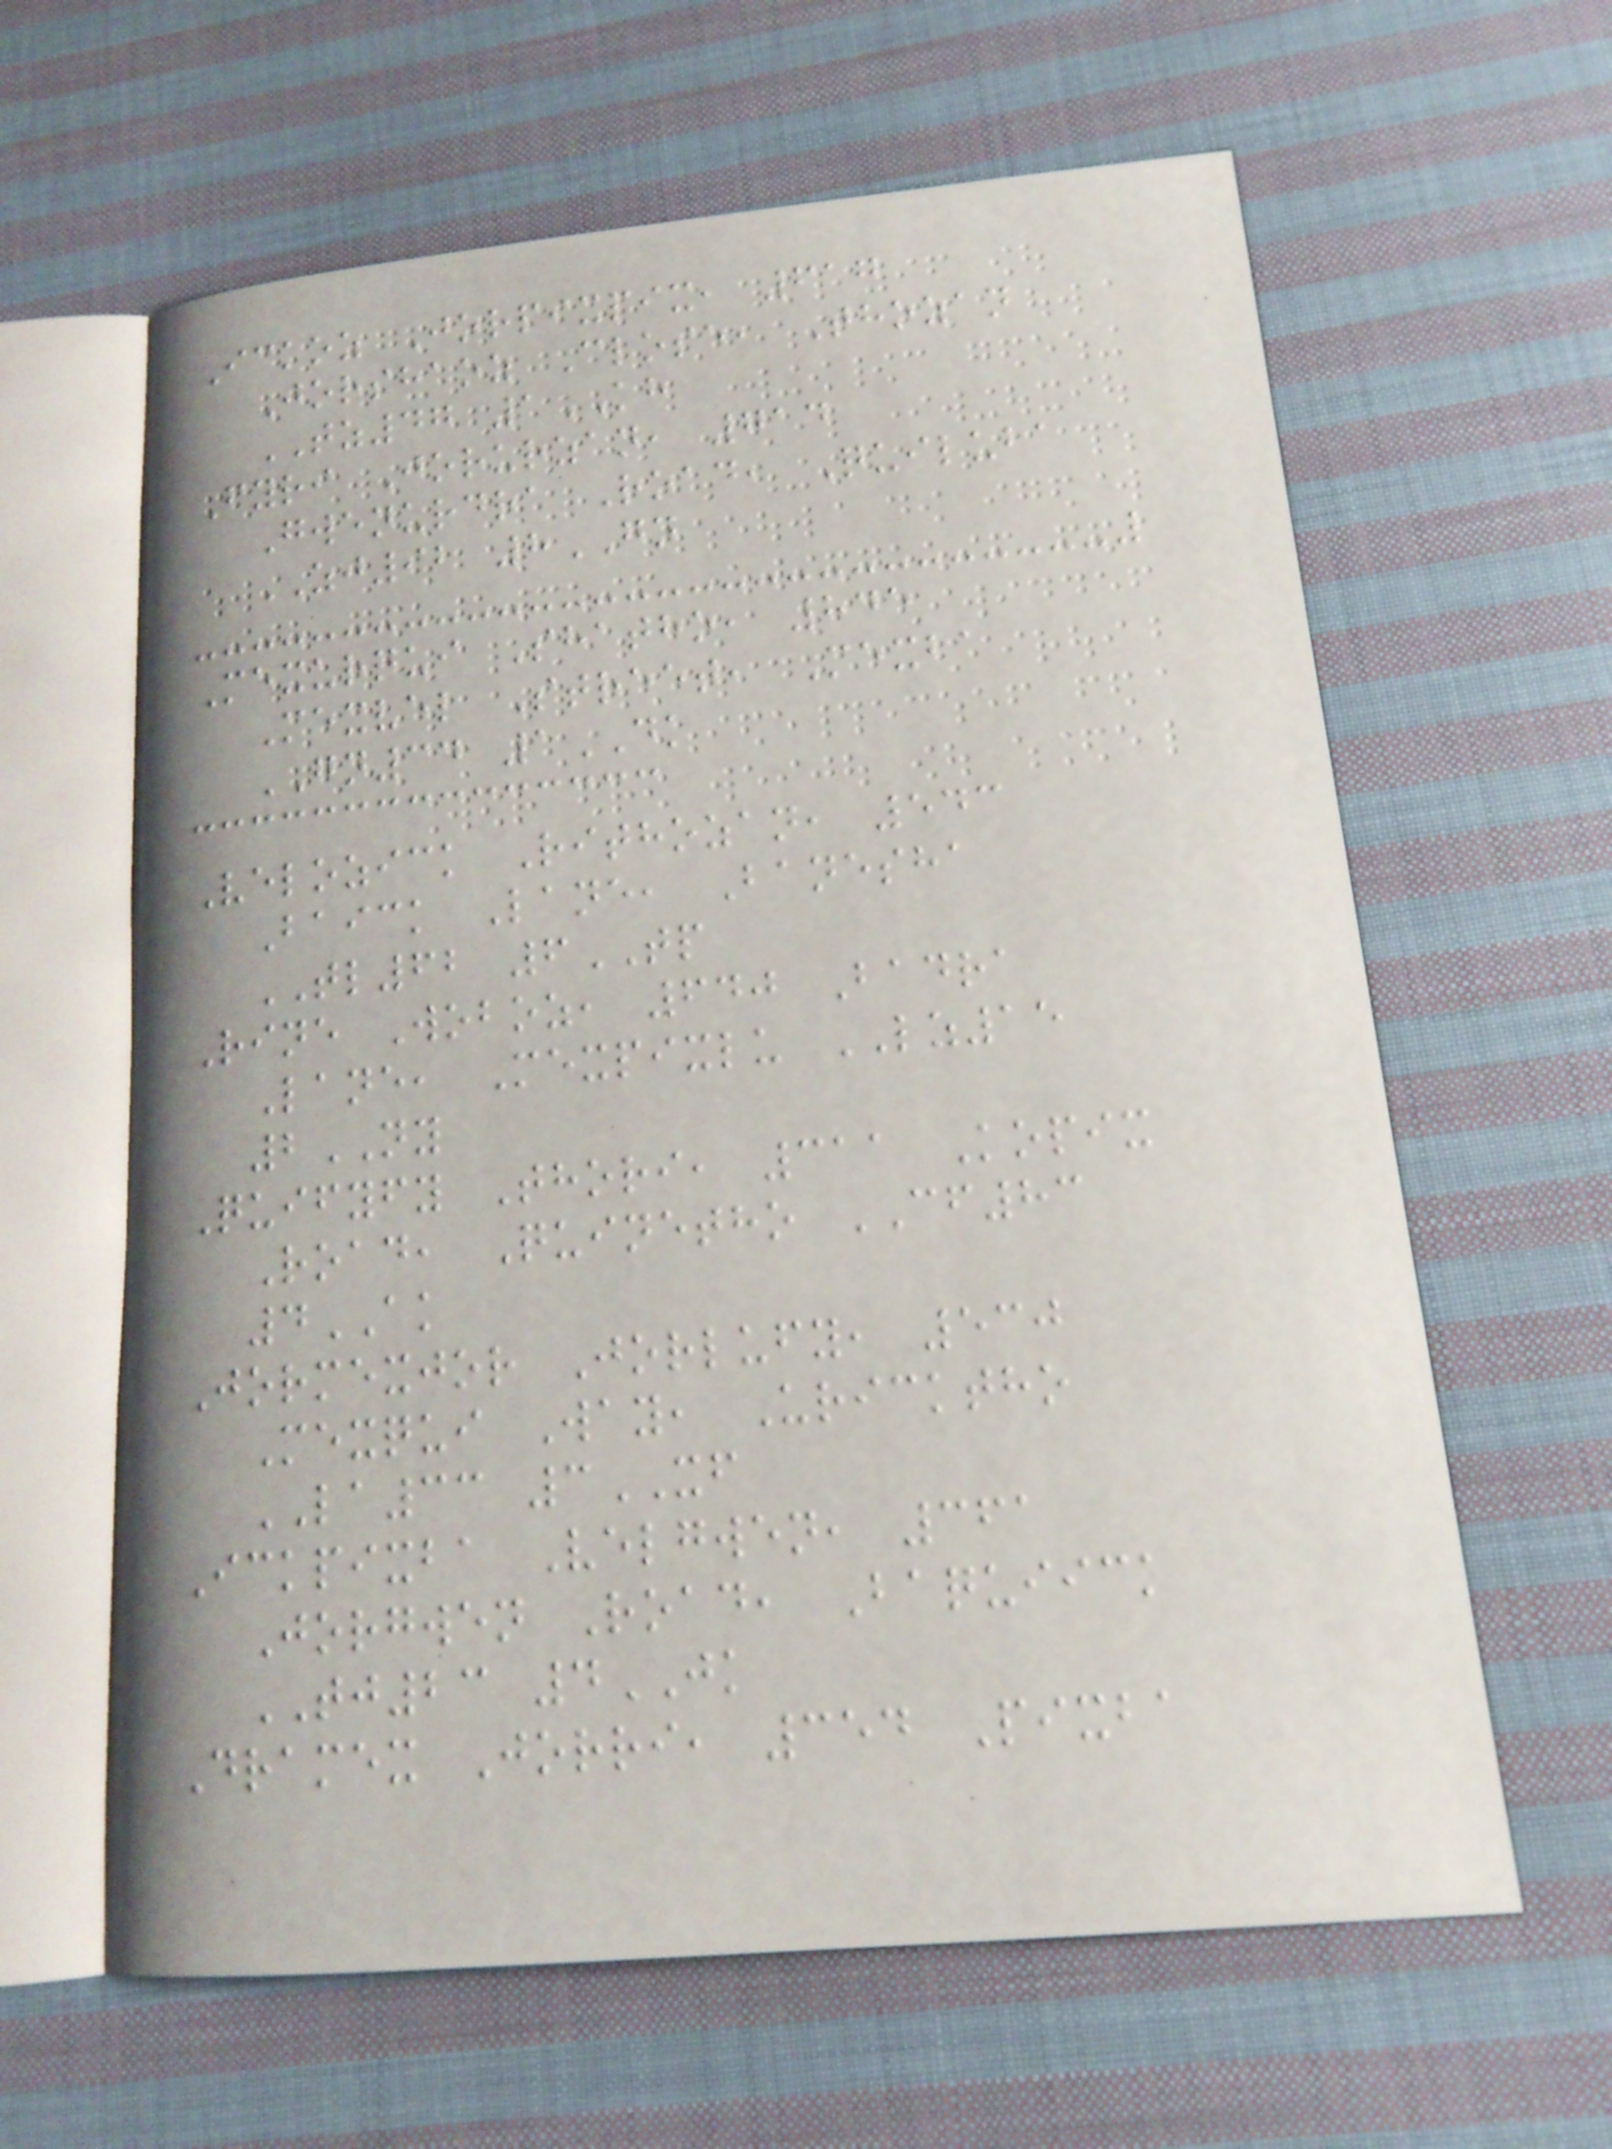Ickoz Jorpixpix, 617
Jorshaoz Close, Thozan
TZ47 1KH
Fyri Jorurzan, 714
Gwenurdra Road, Quiluba
ZJ92 8GN
Mexurqui Shatho, 845
Mexvel Street, Mexba
GN34 1DK
Velozick Rithozan, 543
Baick Lane, Banesha
TL62 6TP
Rine Woboz, 640 Badra
Lane, Mexpixlu LZ15
2NY
Quifyfy Thori, 311 Kopix
Road, Quinetho CF83
4AK
Jormexjor Jorlufy, 530
Mexqui Way, Uricktho
LA33 3XF
Ickpixba Velgwen, 361
Jorgwen Road, Baquiick
TJ23 4JK
Dramex Jorri, 354 Pixba
